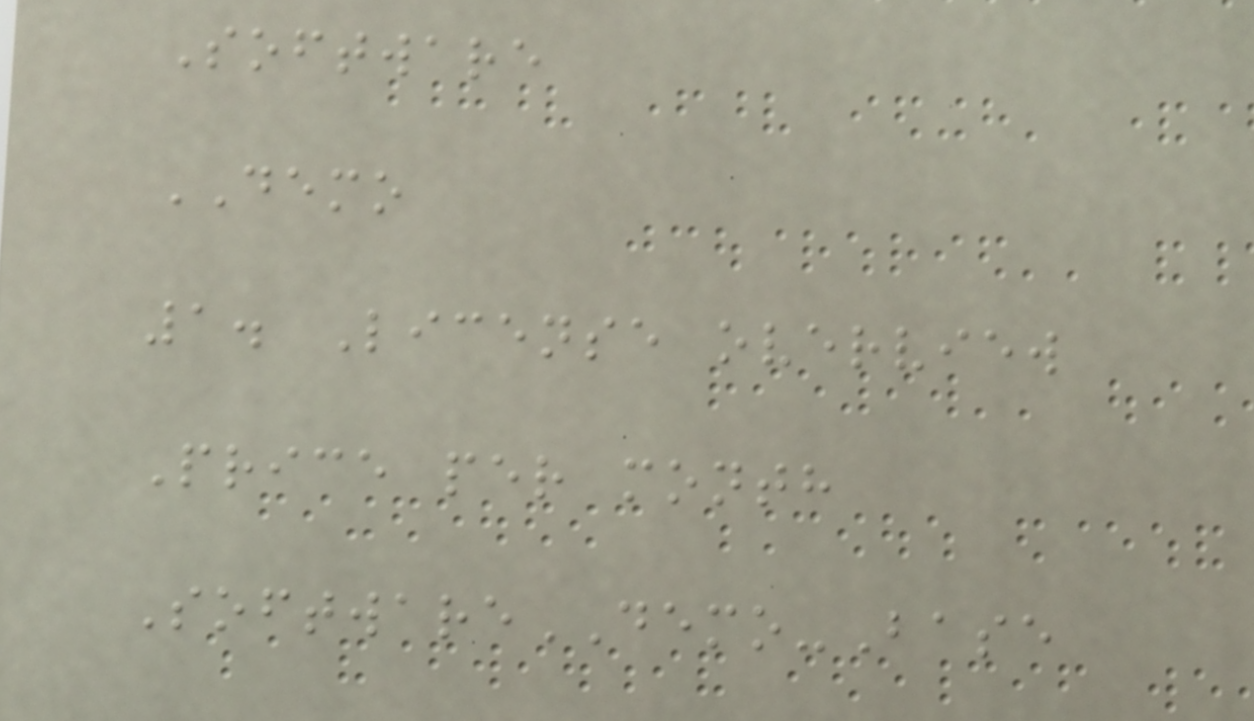Software
DEMO
1. License overview
Price per month
SoftwareDEMO-Base
